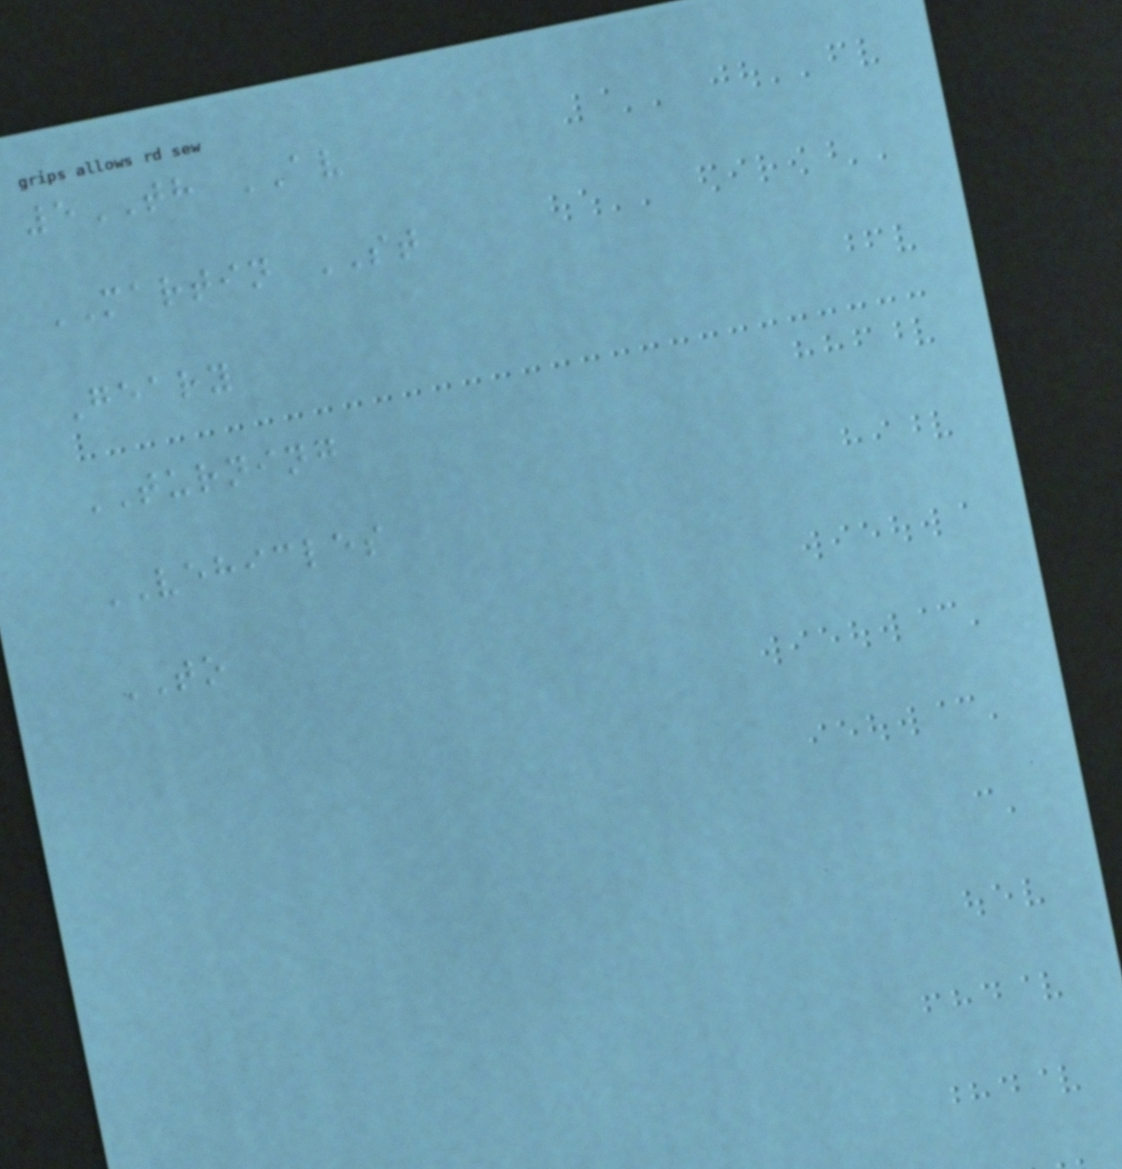5TH AV
MARTIN ST
Geary
TURNING
VEHICLES
TO
